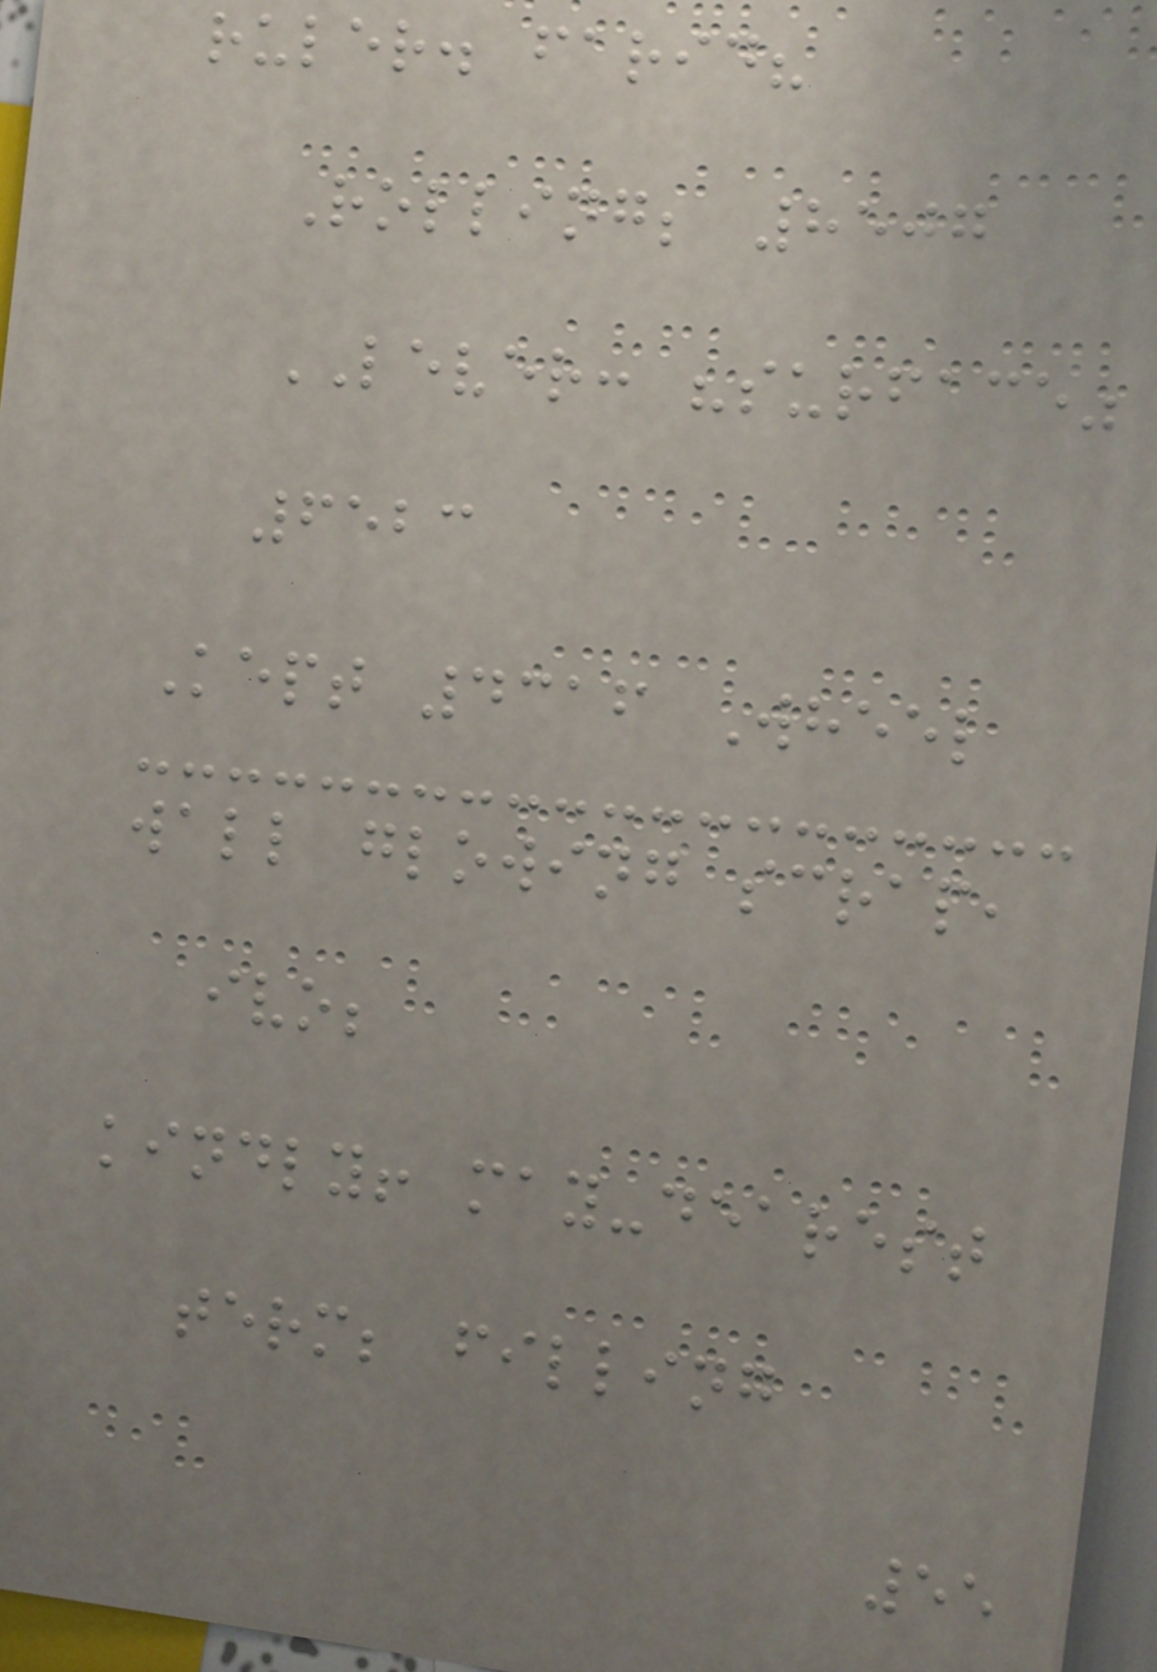ruler. farid?
Rolling; 8507
LEVER: "surface"
6523
Kept 4316 Wheel
wall glowing scrap,
ivo;
kindly! may-dearest
term; filling
55
